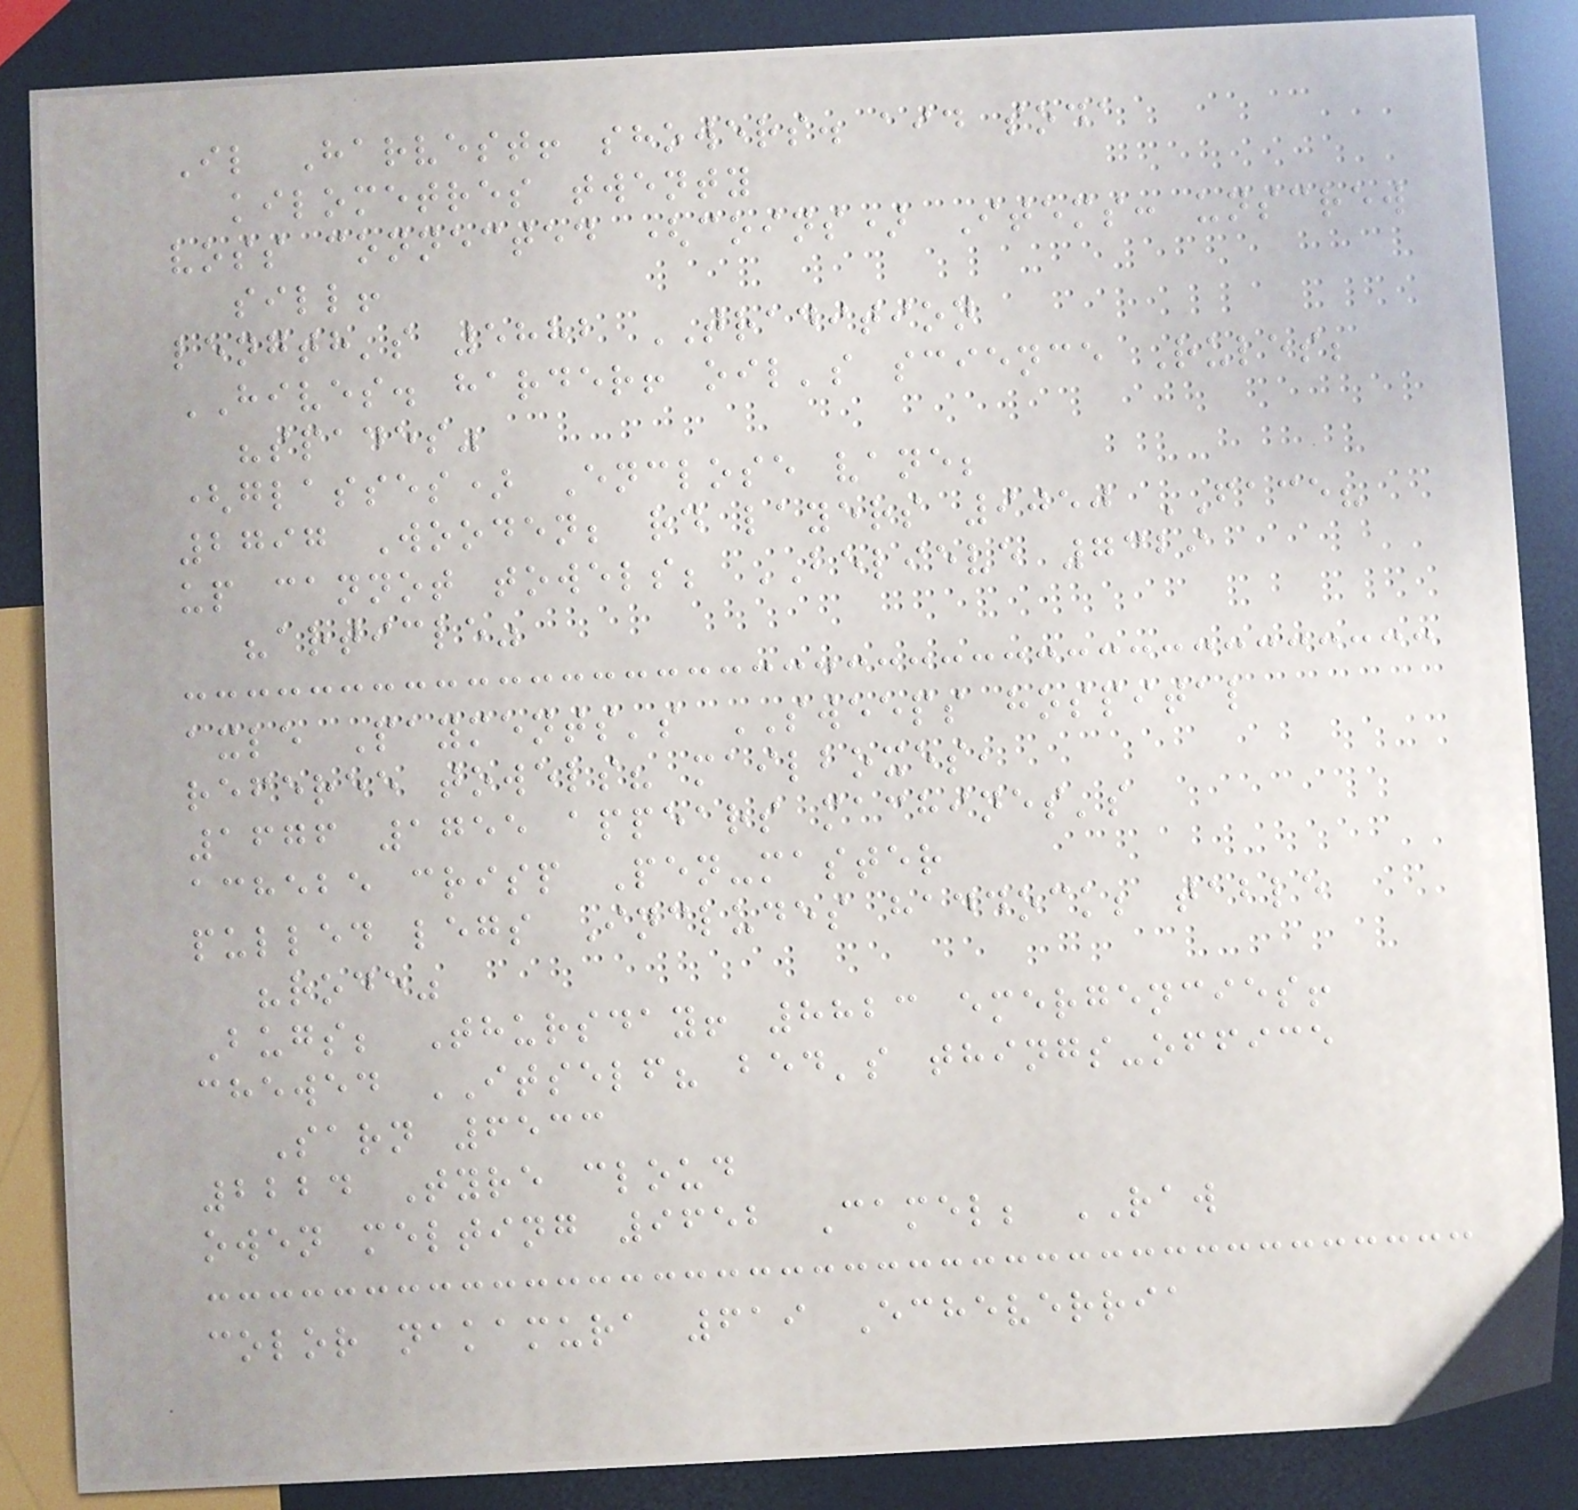Il Harvest! showers. aid soda
kilometres twenty
voss connected (coins) Items: unscrew
sill!
length's 5882 TRADITION
HIVES. harder! oil's science Rules;
"spades"
(glasses) Enclose vane;
2797 Wooden; rd layers 9050 FACE?
up cannot towels; BELIEVE 7329
"article"
axle Payments's SWEEPS hospital
referee towels? mailboxes,
1676 1755 appears machines's
achebe crisp Pen-master
pulled legs Includes haddock; table
"rode"
Bugs; Thursday! 8823 emergencies!
chewed ITSELF? bed's things-office
Sarn 6533
2224 Tyre cloud
owen melting 9652 Camel; RAW
color nakamura 619 Echeverria
